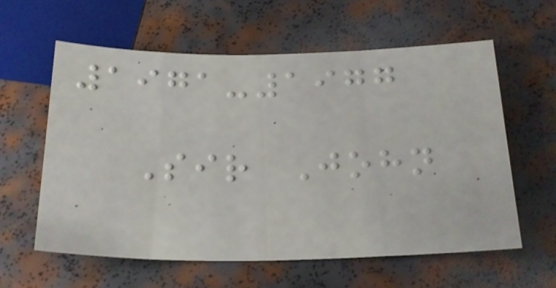1971-1977
Sir John
